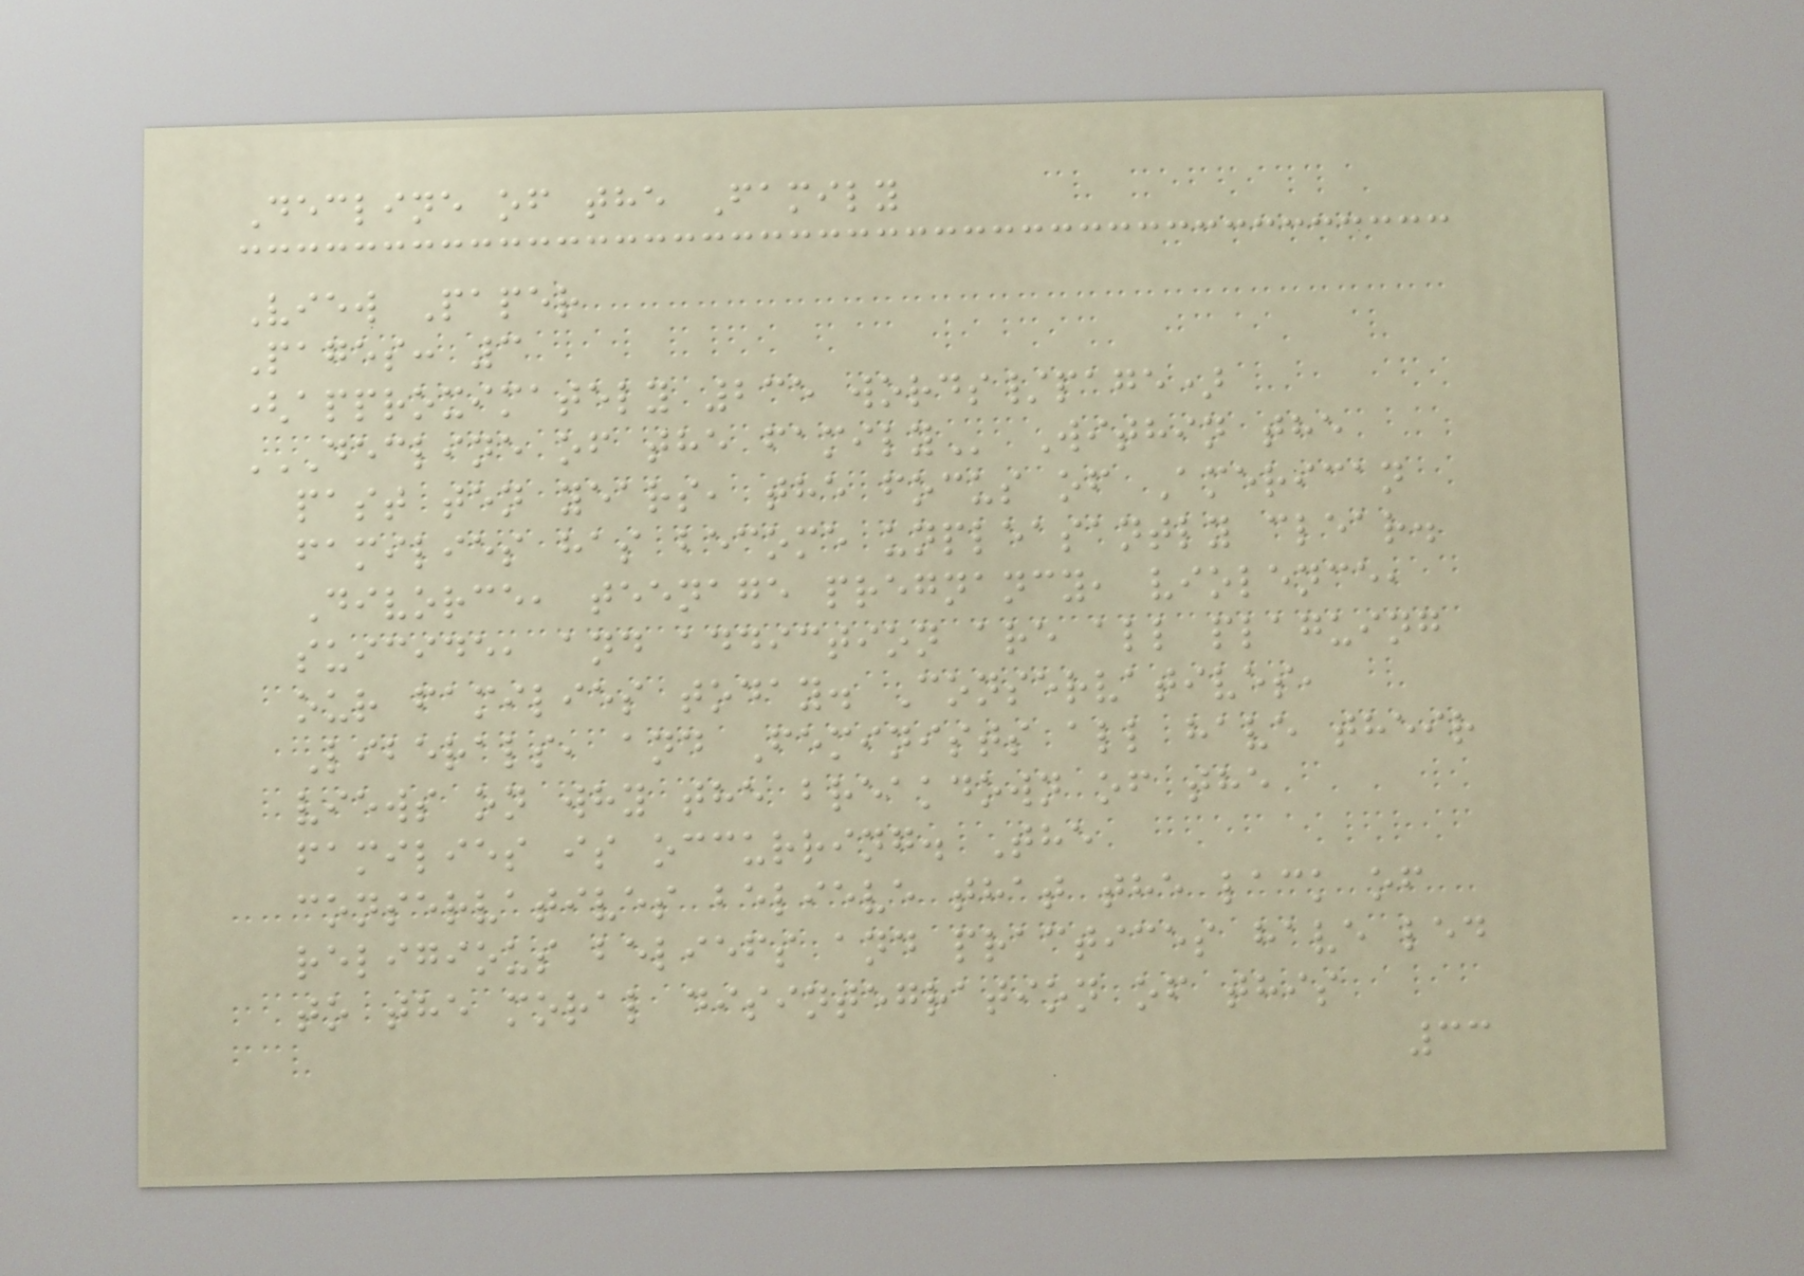Decline of the Family
View Paper
Pages: 3
(approximately 235 words/page)
DECLINE OF THE FAMILY Within the
past ten years, the focus of American
families has become unpleasantly clear.
Divorce, teenage pregnancy, violence,
suicide, and addiction are all plaguing
our families today. Conservatives,
Liberals, and Feminists all have their
views on why the breakdown of the
families is occurring. The
conservatives believe that the lack of
religious beliefs and practices have led
to the moral disintegration of this
33
